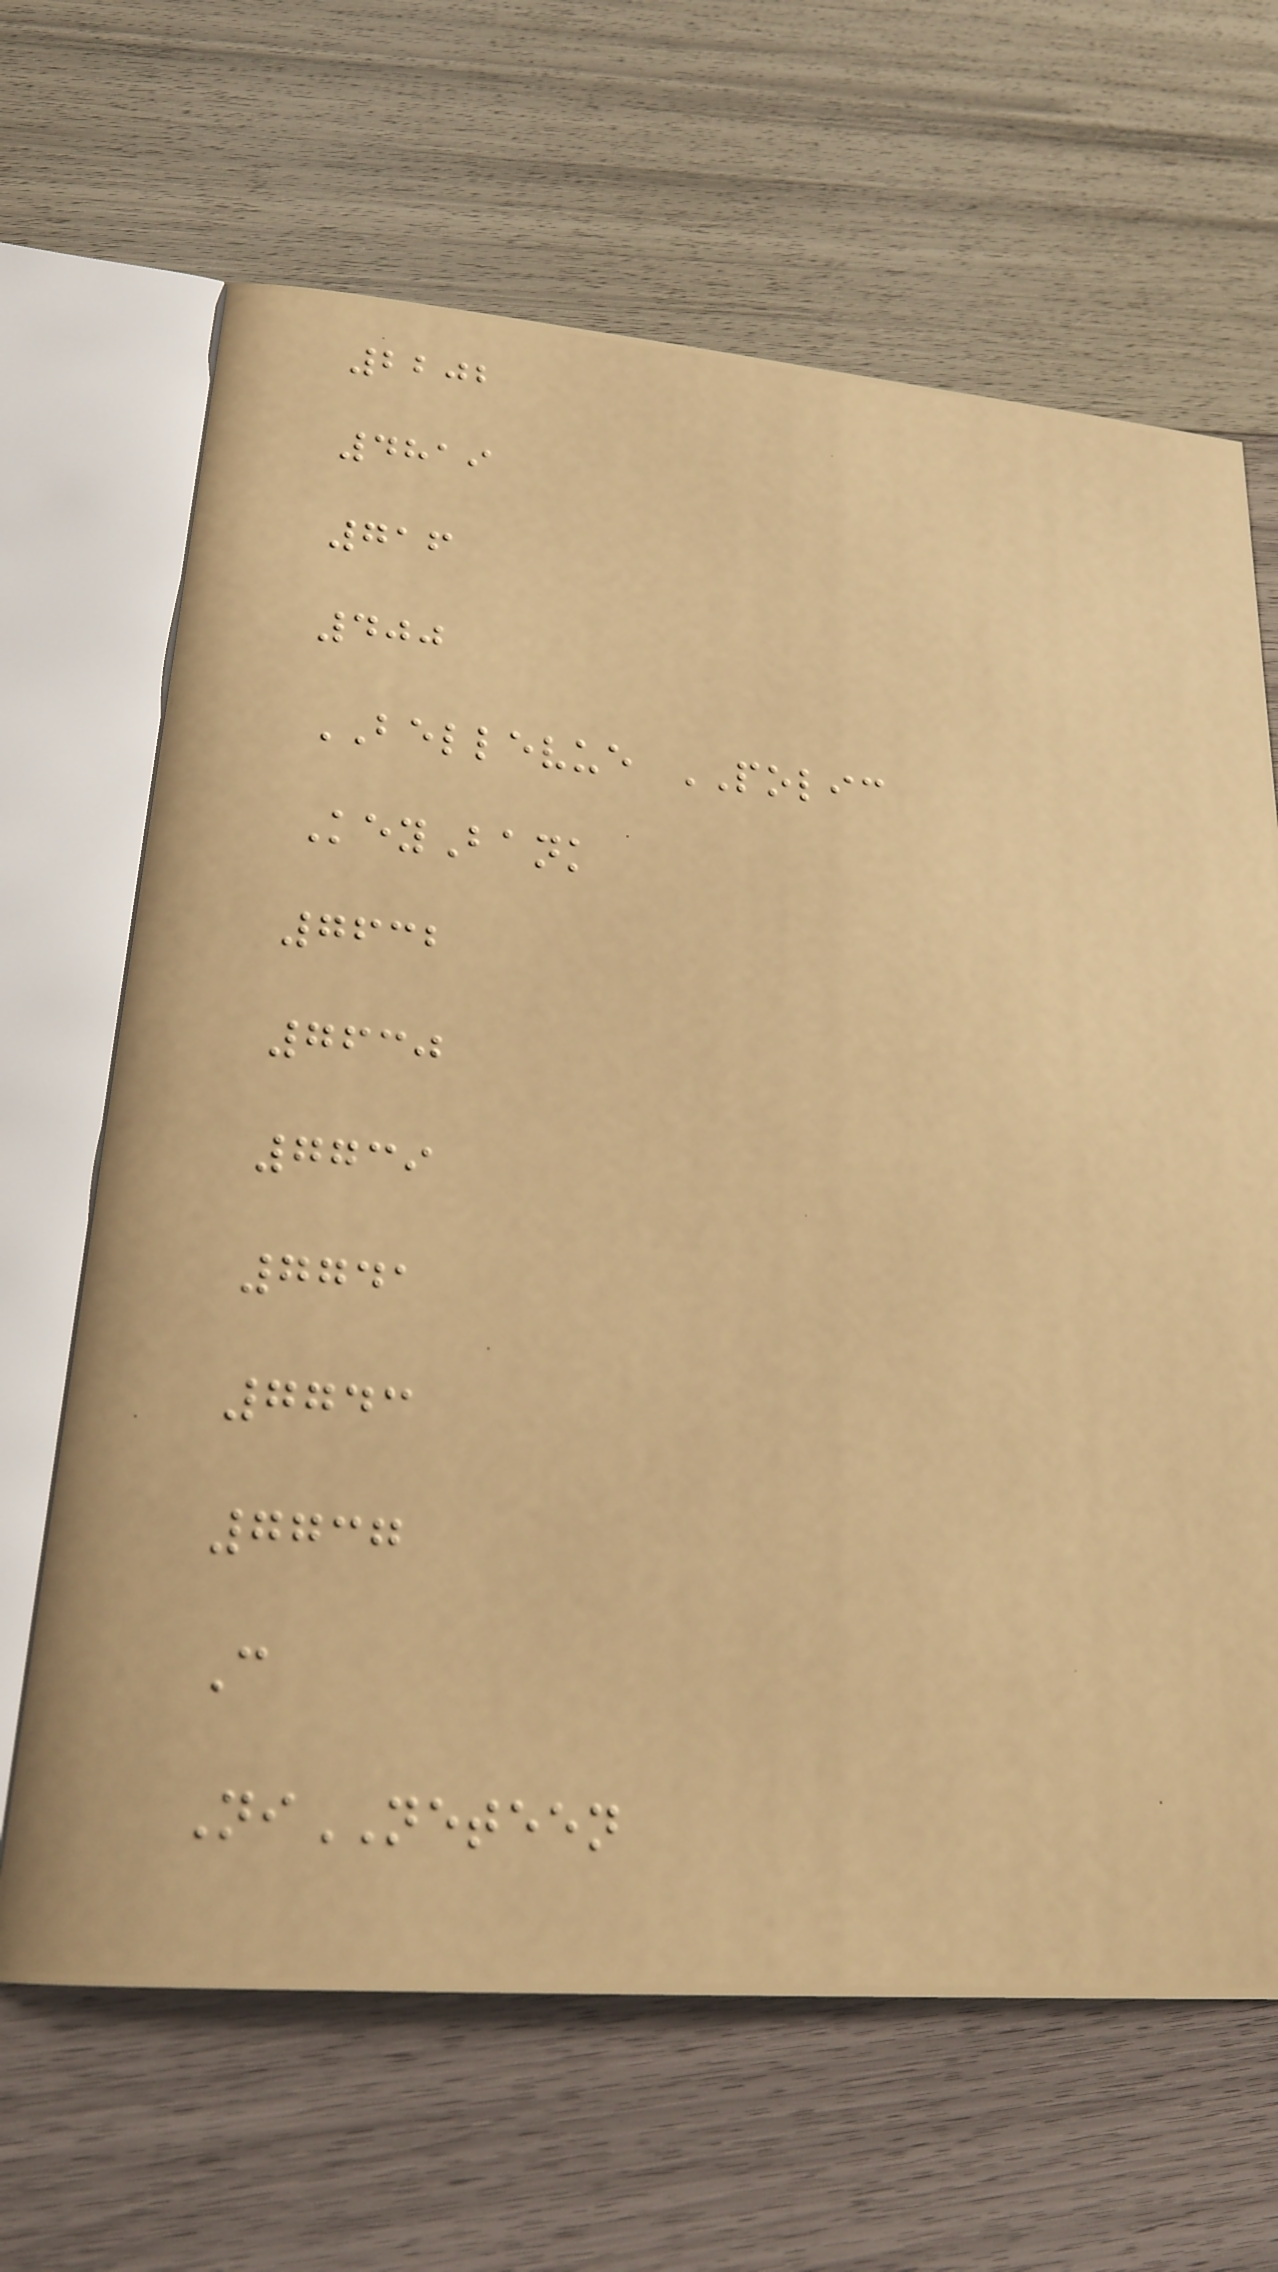2202
4819
716
400
BELLEVUE POLIC
KeyBank
7632
7630
7739
7741
7743
7737
C
NiNETEEN
